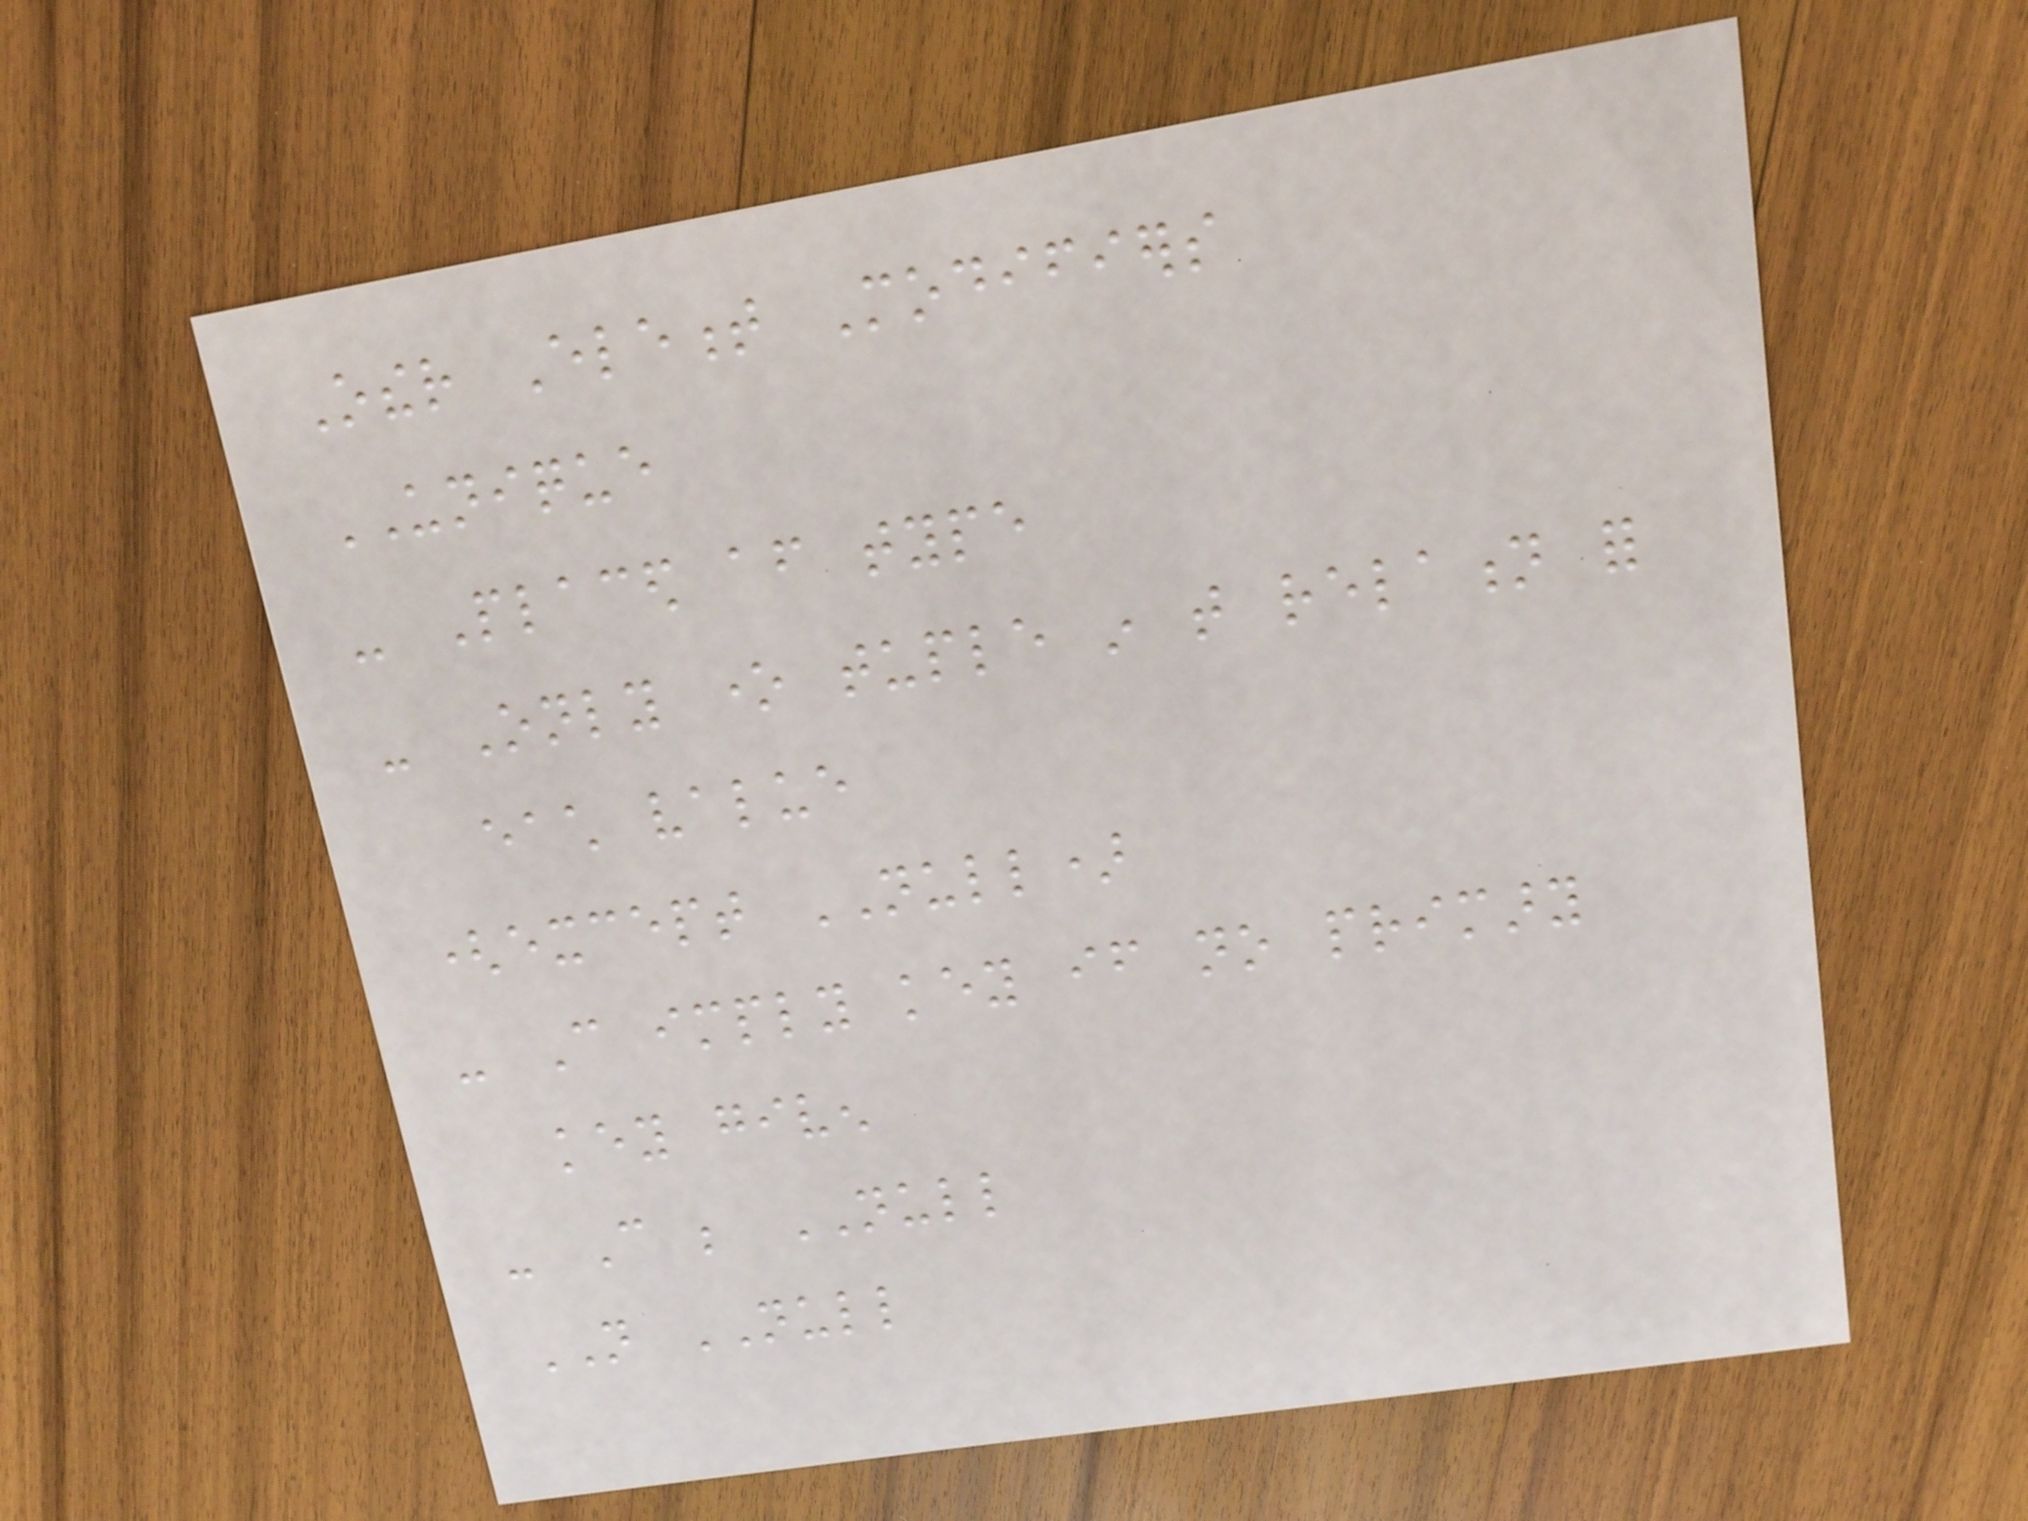Other Element Modifiers
UNIQUE
- Placed after type
- Only one tuple in that relation for
each value
(except NULL)
- Can imply key if no primary
key given
- Can be NULL
NOT NULL
